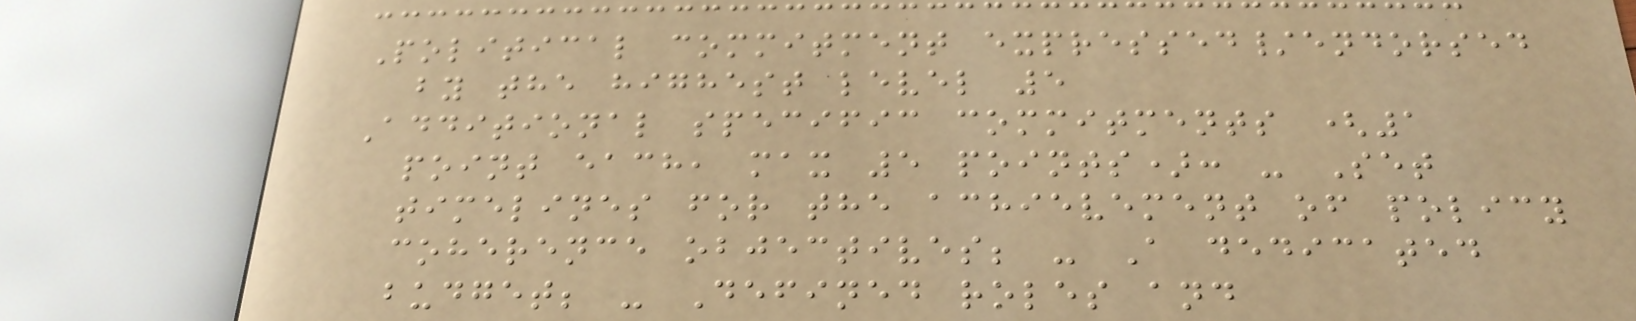Political commitment expressed/endorsed
by the highest level 5
Additional specific commitments (1
point each, max 5 points): - Set
timelines for the achievement of policy
coherence objectives; - A dedicated
budget; - Defined roles and
